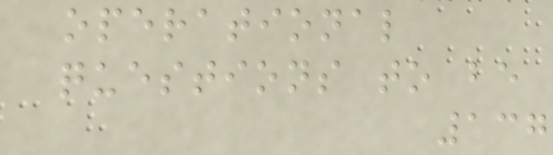operational
questions to be
137
